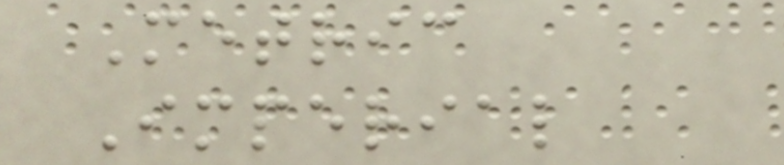Metric
Imperial
